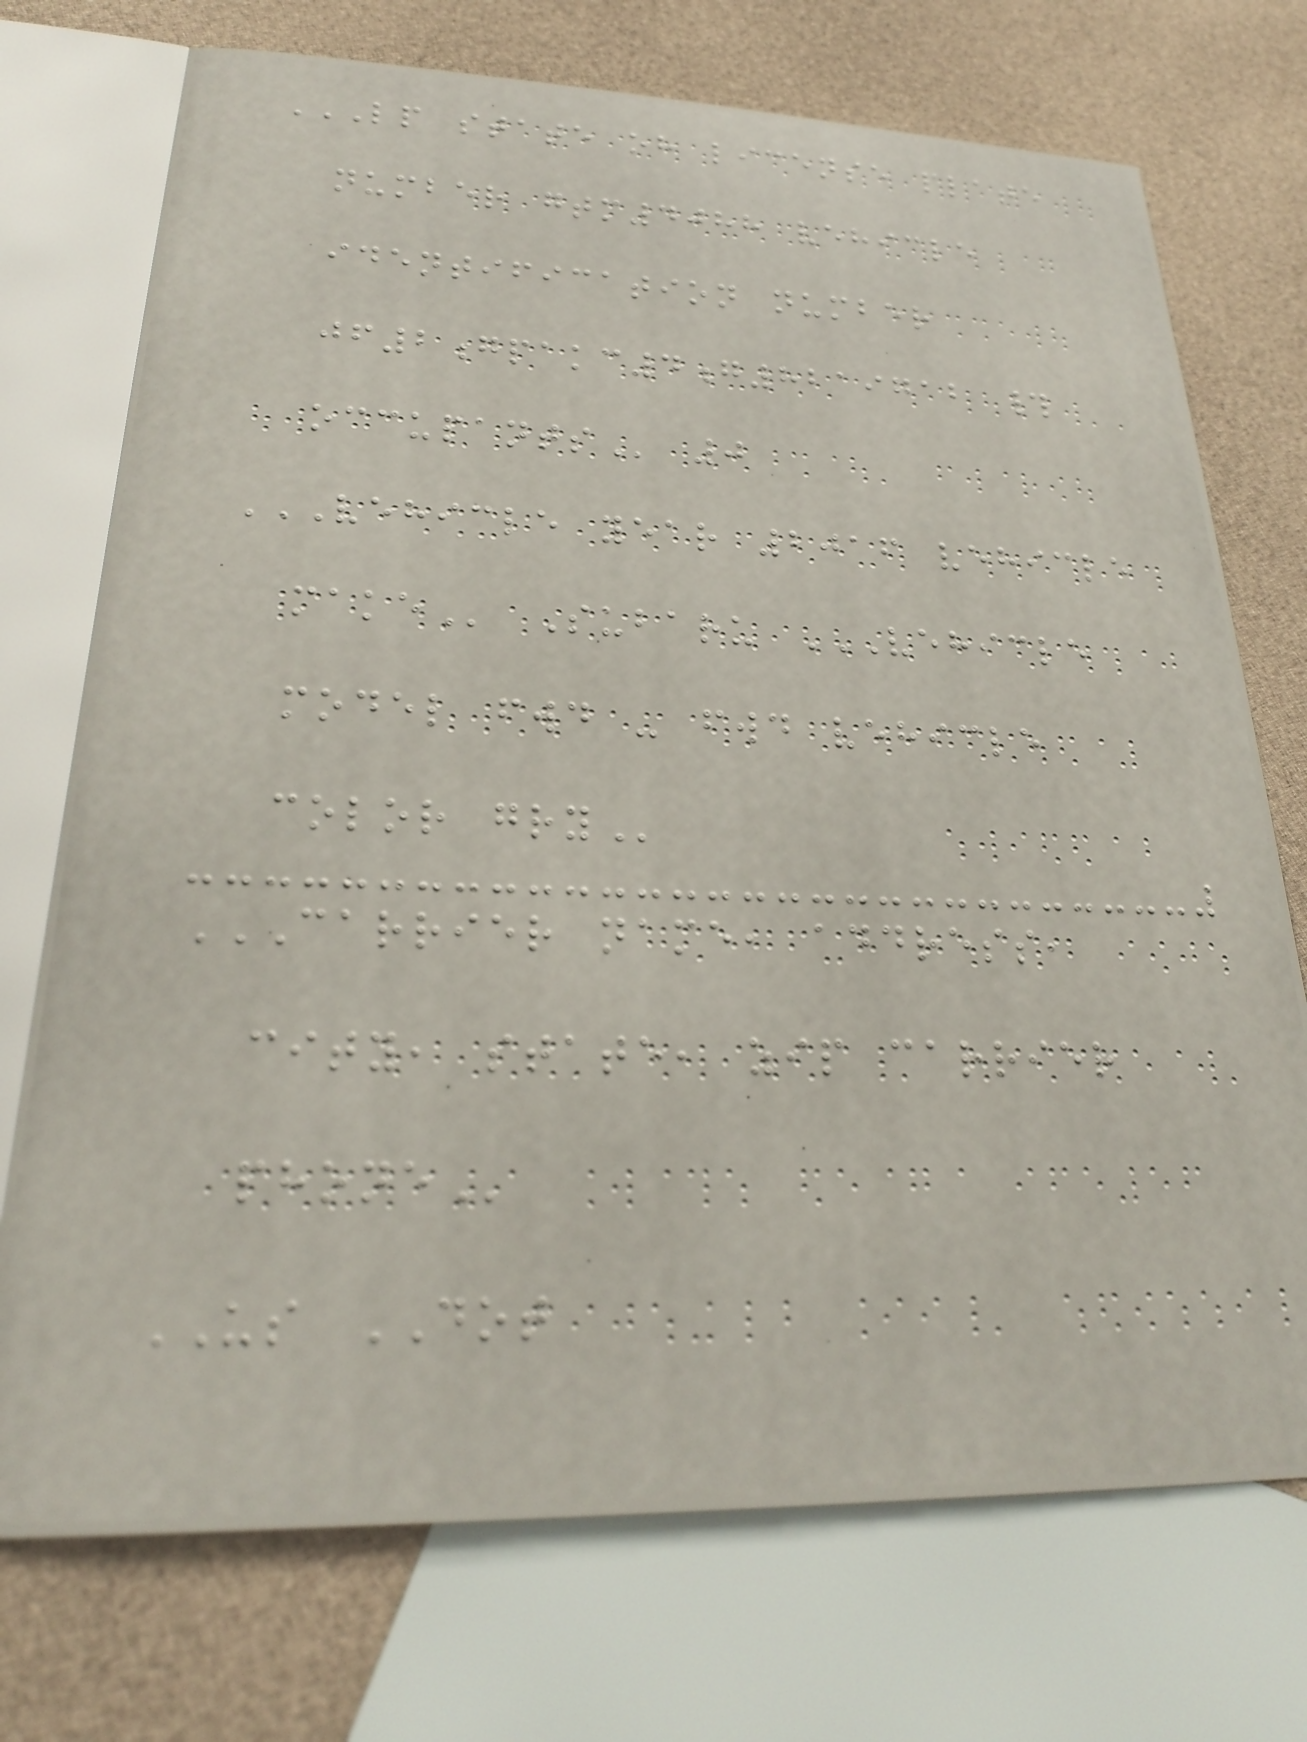LP STATE OH LICENSE PLATE
NUMBER GTM4088 VEHICLE
IDENTIFICATION NUMBER
JF2GPAKC4G8219712 #
OCCUPANTS 0
VEHICLE YEAR 2016 VEHICLE
MAKE Subaru VEHICLE
MODEL FWD - FWD VEHICLE
COLOR GRY
CARRIER NAME, ADDRESS,
CITY, STATE, ZIP CARRIER
PHONE
US DOT
